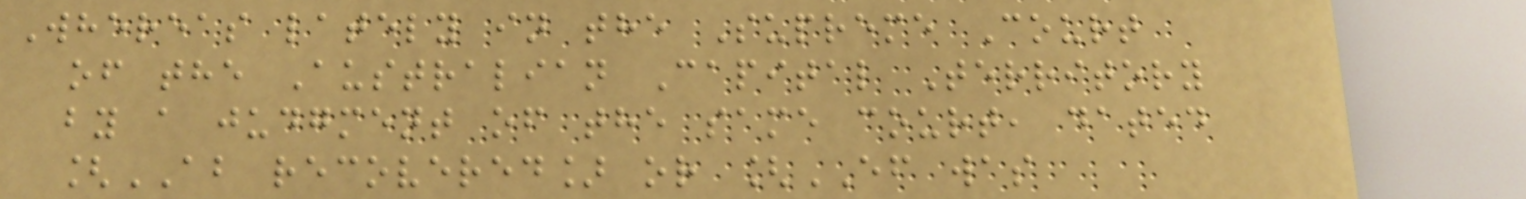Whereas lately in the Supreme Court
of the Australian Capital Territory
by a judgment of the same court, dated
[AB recovered] or [EF was
